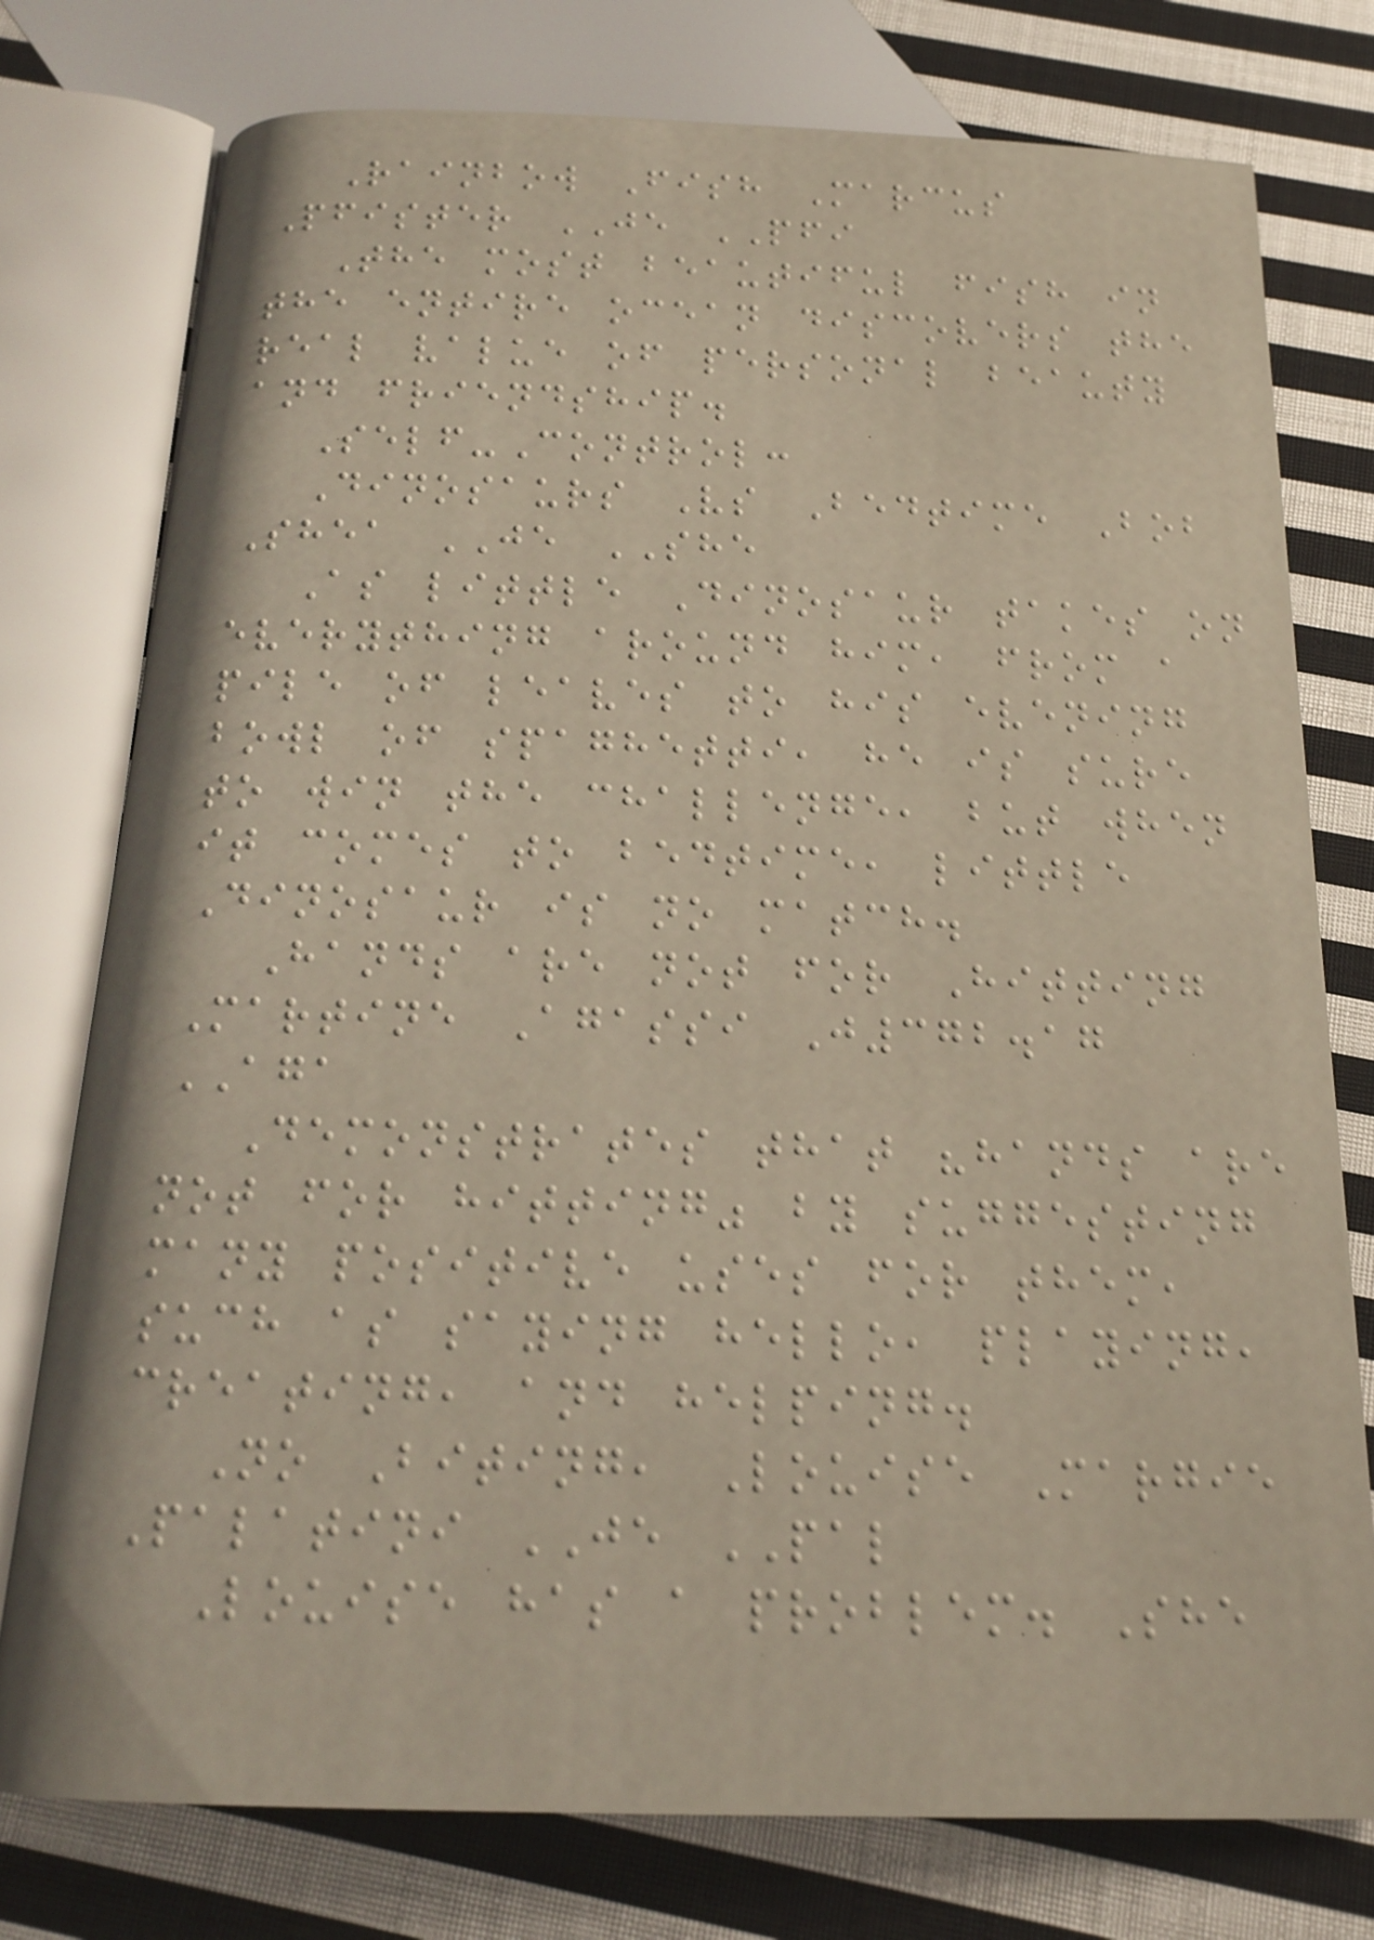Rainbow Fish Marcus
Pfister JE PFI
The most beautiful fish in
the entire ocean discovers the
real value of personal beauty
and friendship.
Self-Control:
Dinosaurs Vs Bedtime Bob
Shea JE SHE
As little Dinosaur takes on
everything around him, from a
pile of leaves to his evening
bowl of spaghetti, he is sure
to win the challenge, but when
it comes to bedtime, little
Dinosaur is no match.
Hands are not for Hitting
Martine Agassi J372.17
AGA
Demonstrates that "hands are
not for hitting" by suggesting
many positive uses for them,
such as saying hello, playing,
creating, and helping.
No Biting, Louise Margie
Palatini JE PAL
Louise has a problem. She
